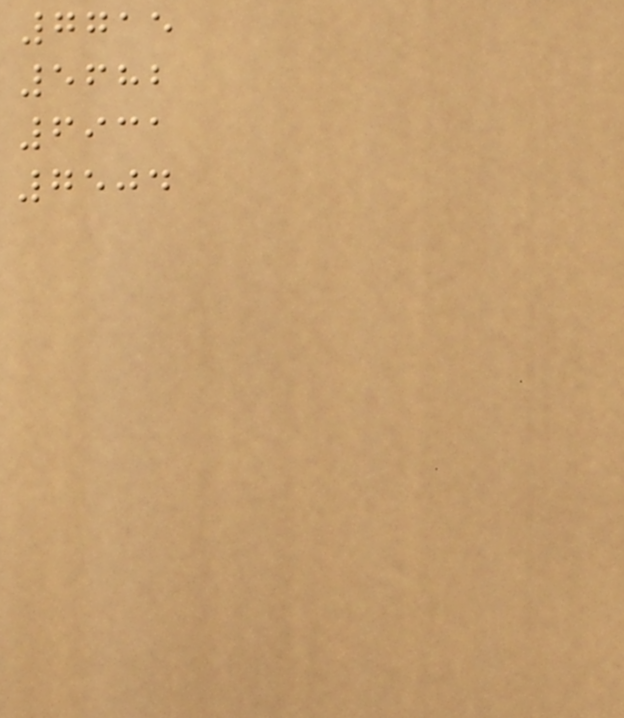7715
5682
6931
7504
